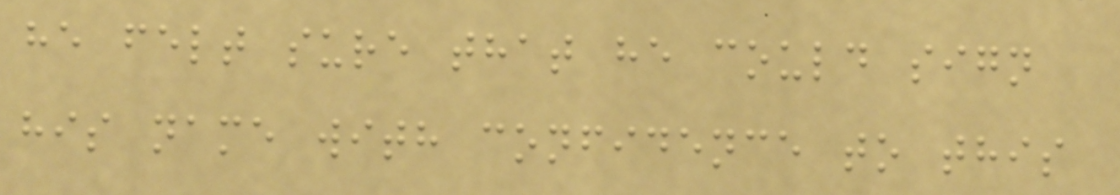he felt sure that he could sign
his name with confidence to this
